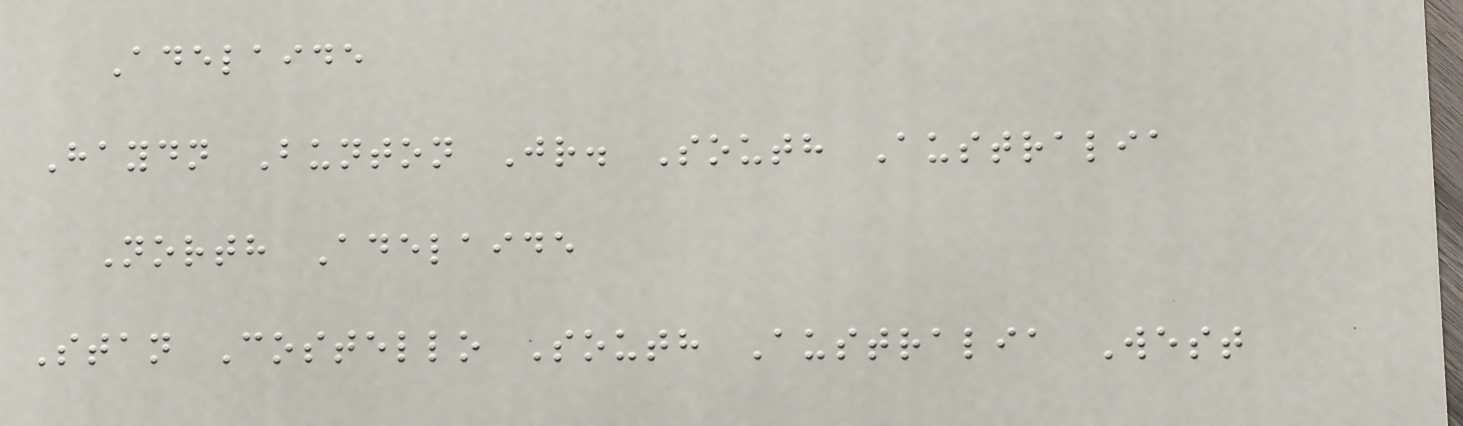Adelaide
Haydn Bunton Jr. South Australia
North Adelaide
Stan Costello South Australia West
